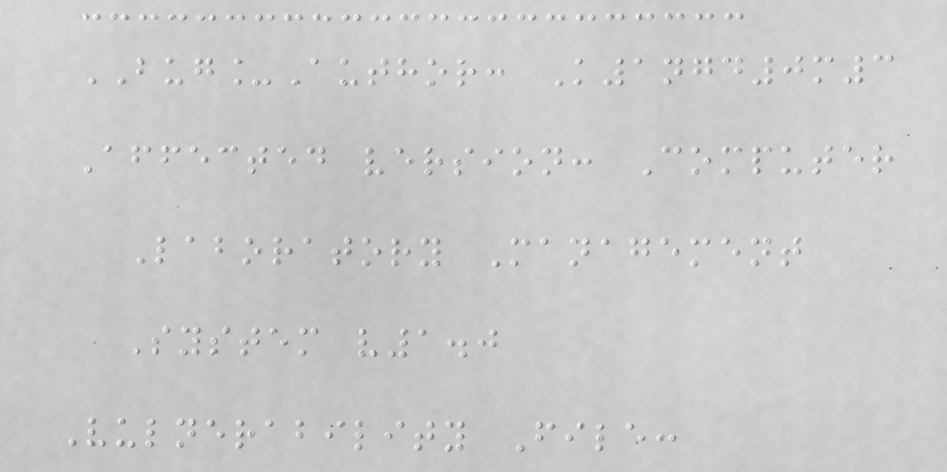BUG_Author: K1ngd0m3
Affected version: Computer
Laboratory Management
System v1.0
Vulnerability File:
